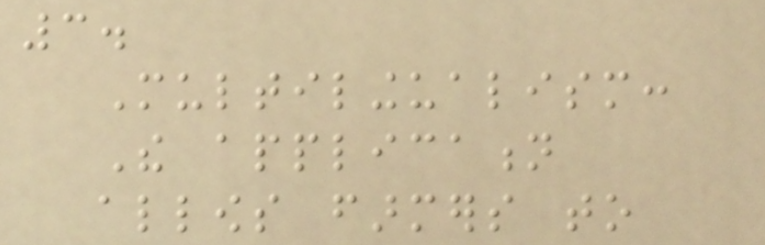3.
Multilingualism:
The application
allows farmers to
